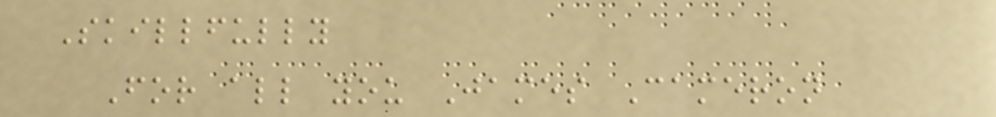Skillfully
For all you James Cameron
